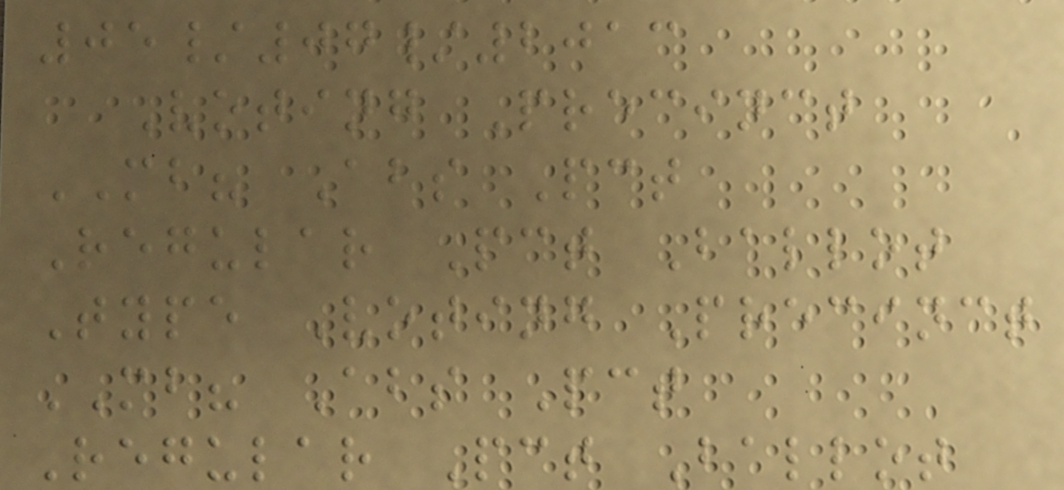05/07/2013
Voting Precinct
MB? Abs Pct
Regular Pct Ballot
Type Voting Precinct
MB? Abs Pct
Regular Pct Ballot
